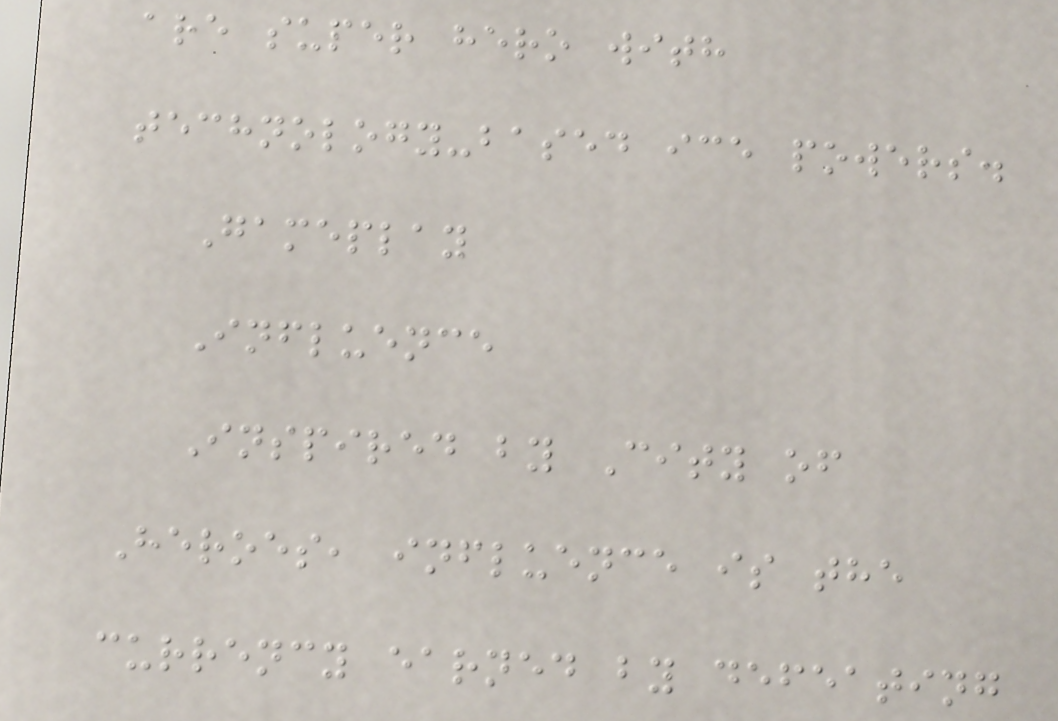are super hero with
technology-based ice powers.
Gameplay
Influence
Inspired by City of
Heroes, influence is the
currency earned by defeating
